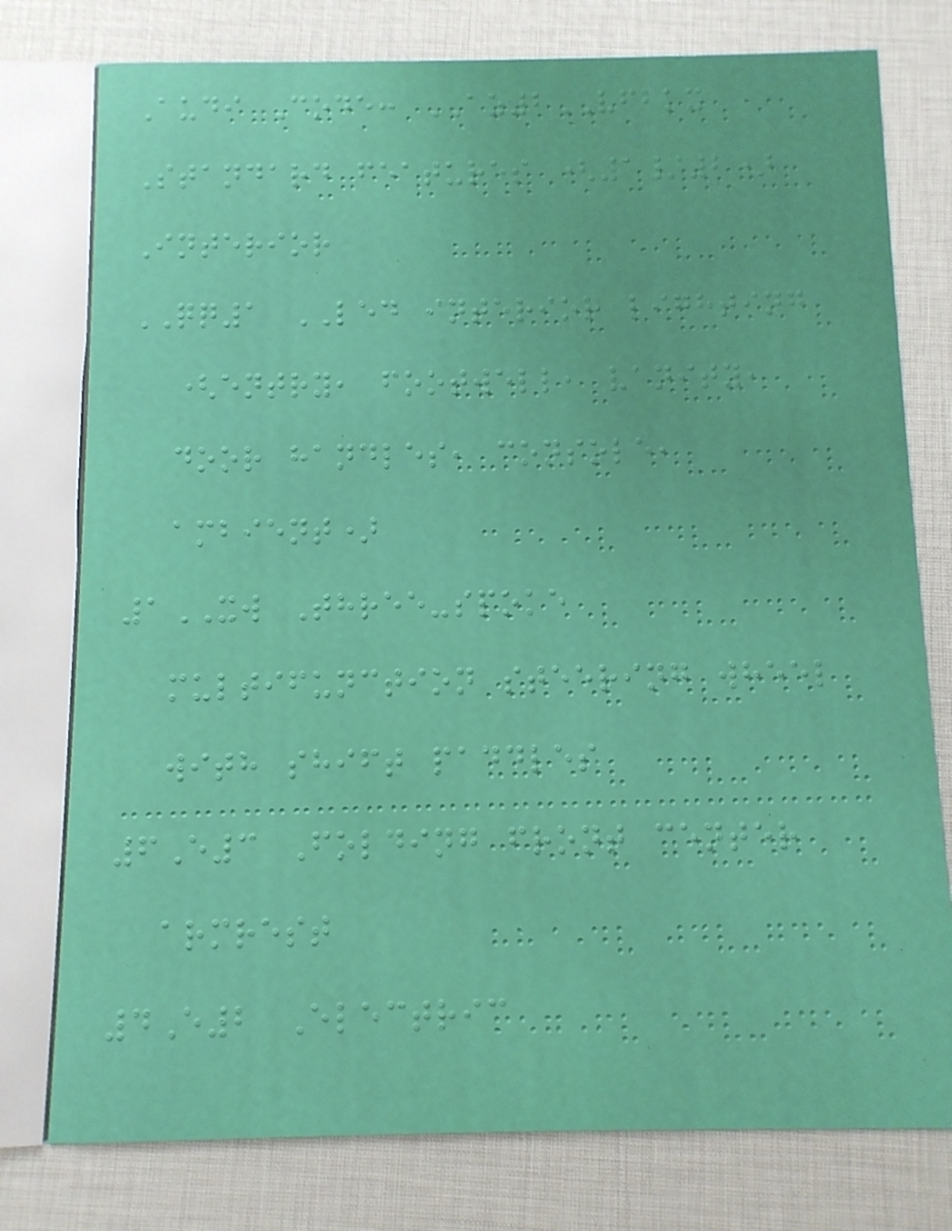Audi Code: AZ2VFBKX
Standard features (1/2)
Interior
QQ1 LED interior lighting
(entry, footwell, vanity,
door handles, console,
ambient)
1XW Three-spoke
multifunction steering wheel
with shift paddles
6E3 Folding front center
armrest
4E2 Electric
